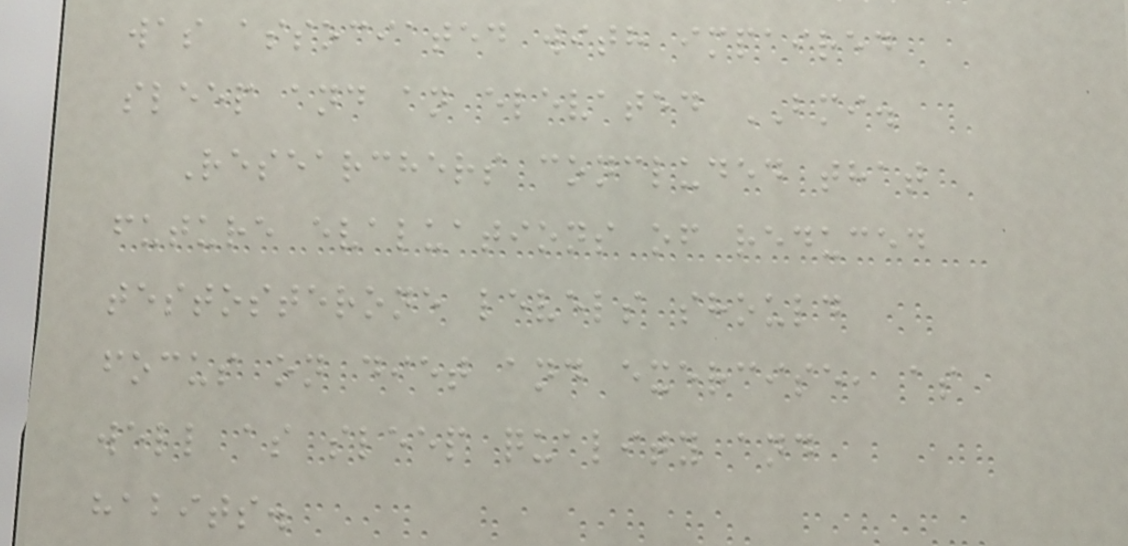was associated with impaired
sleep and an elevated BMI.
Researchers concluded that
future evaluations of reduced
testosterone levels should
focus on diet and exercise, as
well as sleep quality and
habits.
